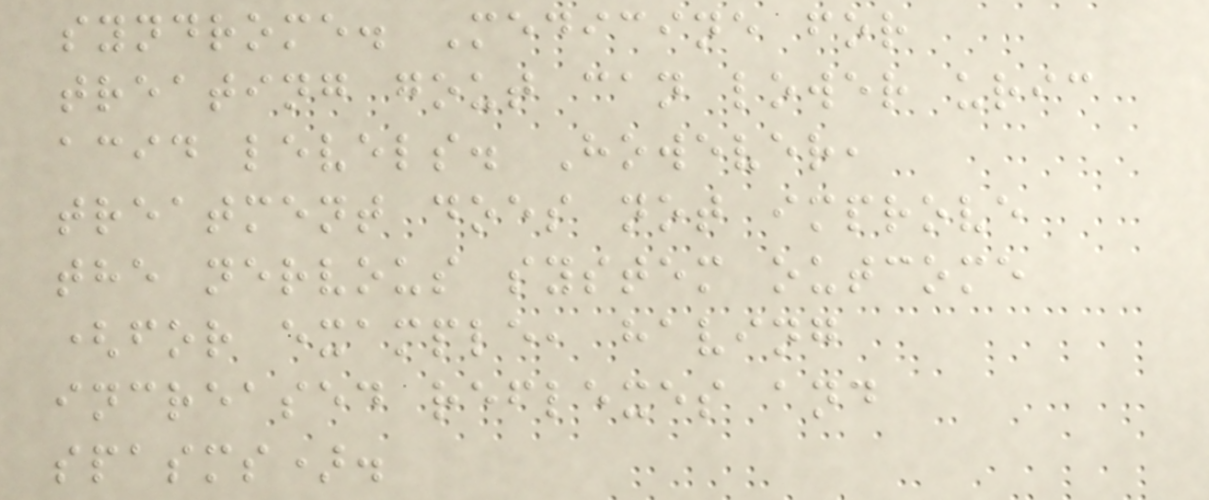syndrome. Medicine for
treating gout can lower uric
acid levels. However,
treatment does not improve
the nervous system outcome
(for example, having
increased reflexes and
spasms).
